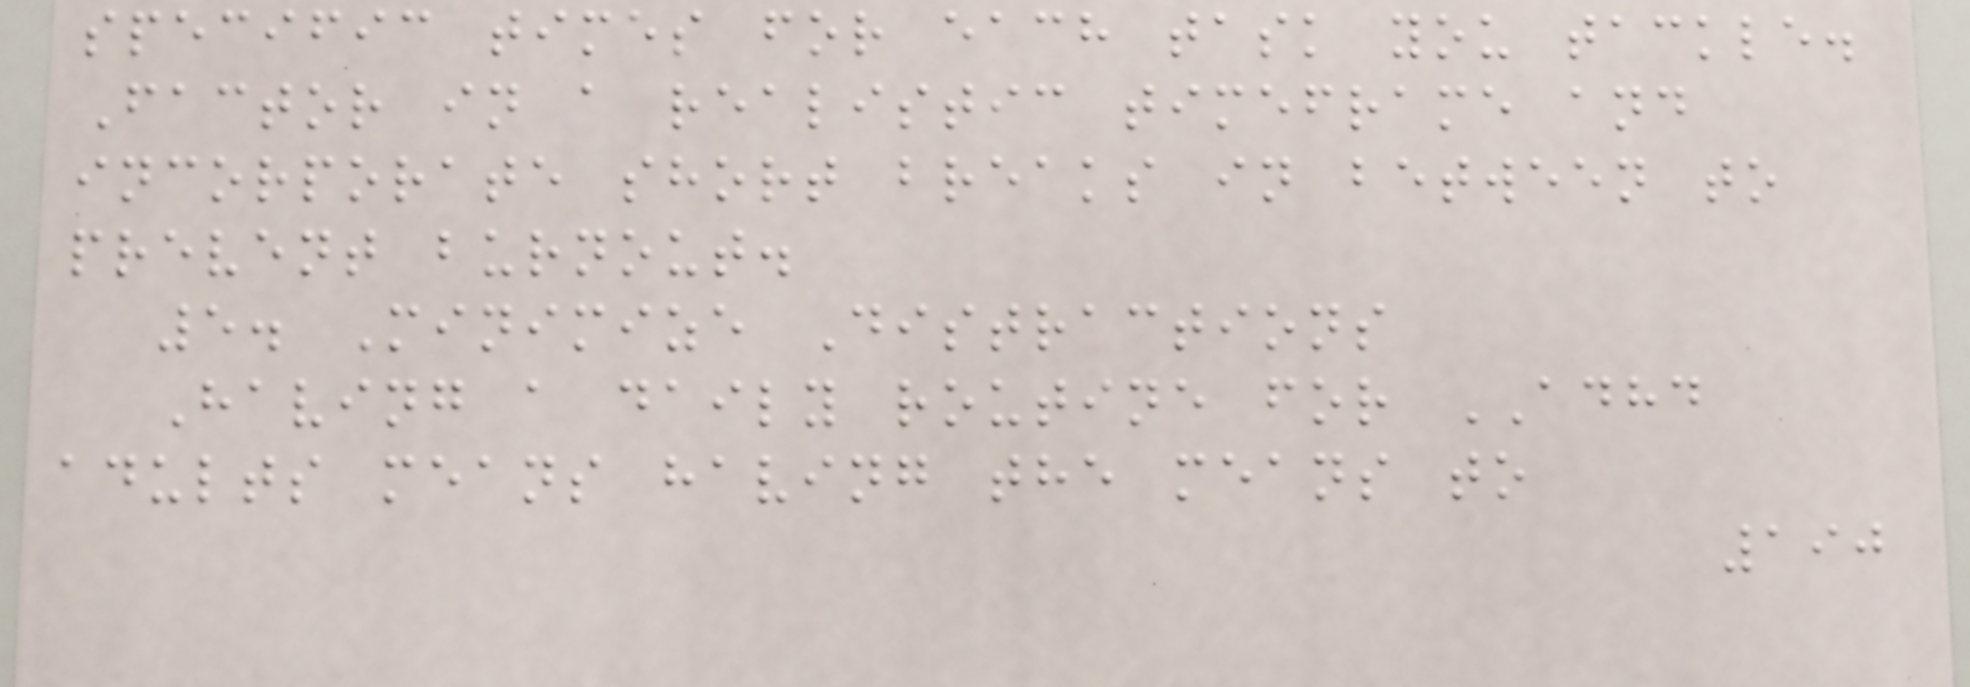specific times for each task you tackle.
Factor in a realistic timeframe and
incorporate short breaks in between to
prevent burnout.
5. Minimize Distractions
Having a daily routine for ADHD
adults means having the means to
190
